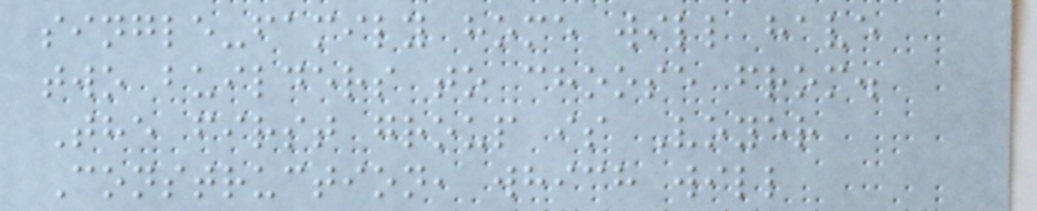single-family home will have
two builders to choose from.
The first group is Voyer
Construction, which will
